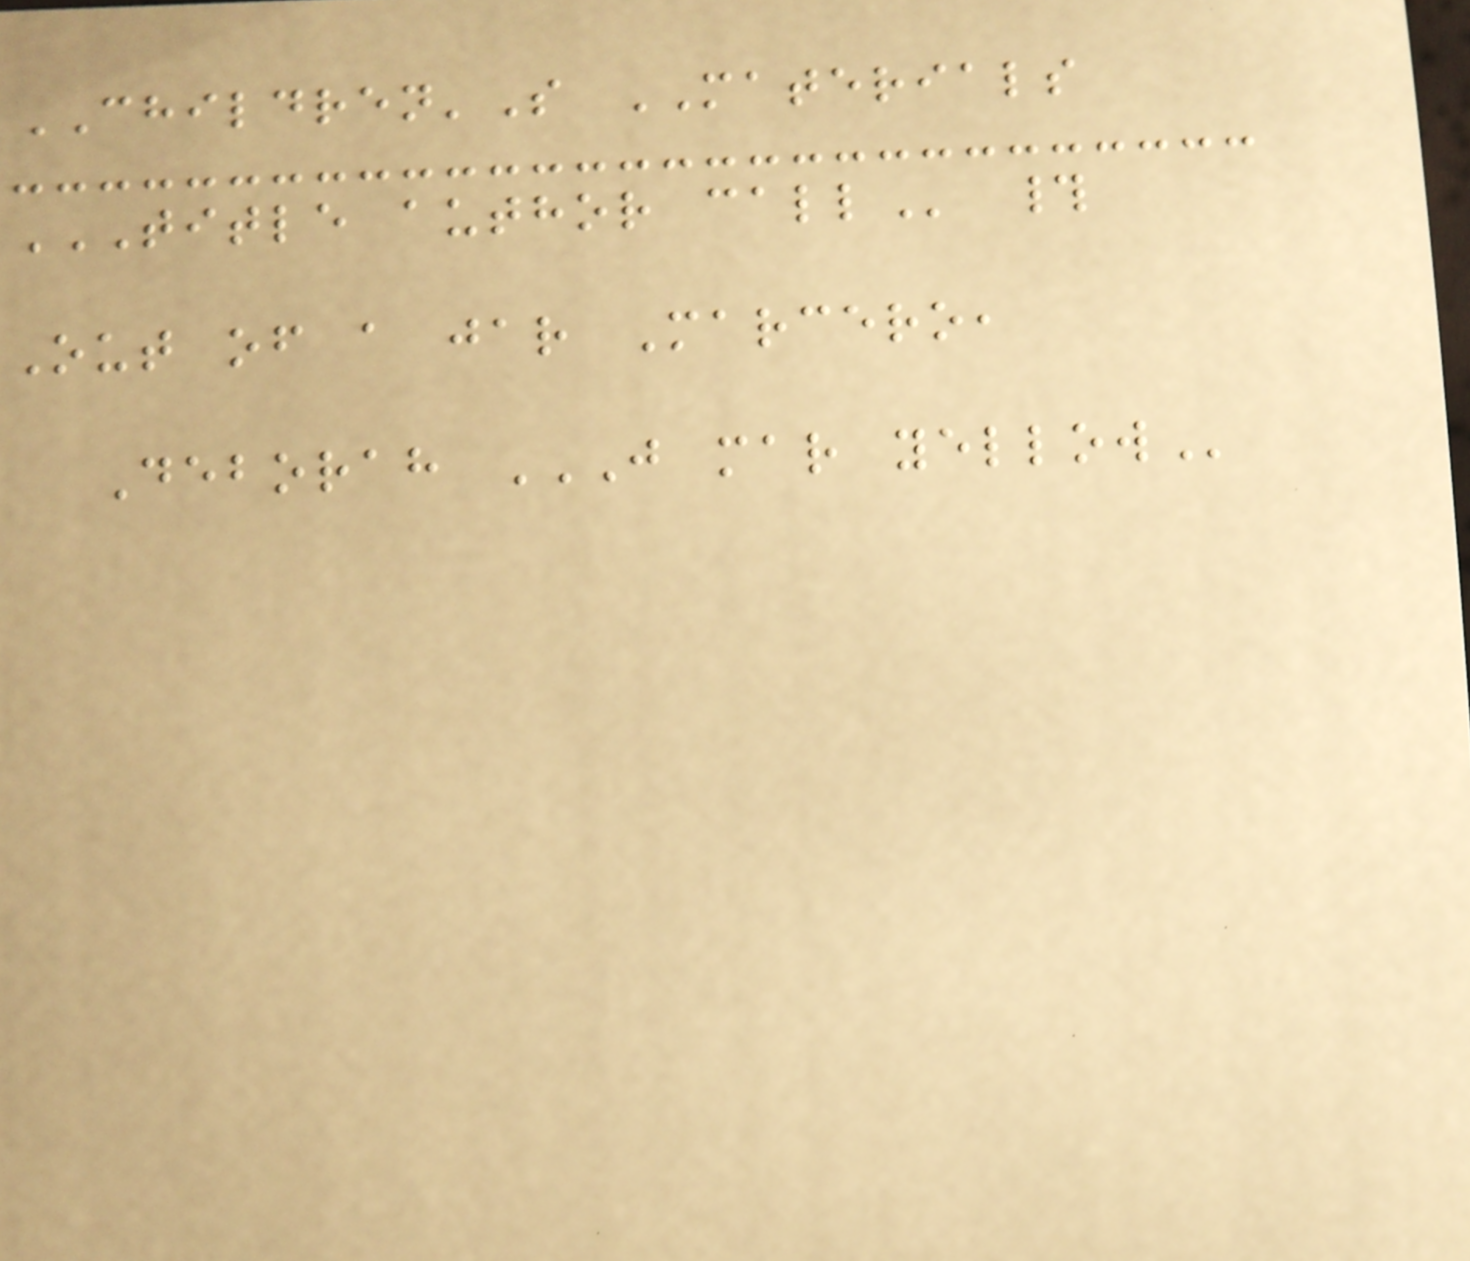CHILDREN'S MATERIALS
TITLE AUTHOR CALL #
Out of a jar Marcero,
Deborah J MAR YELLOW
